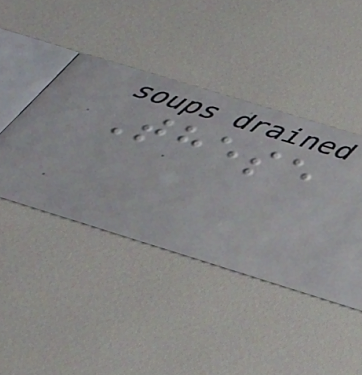These
